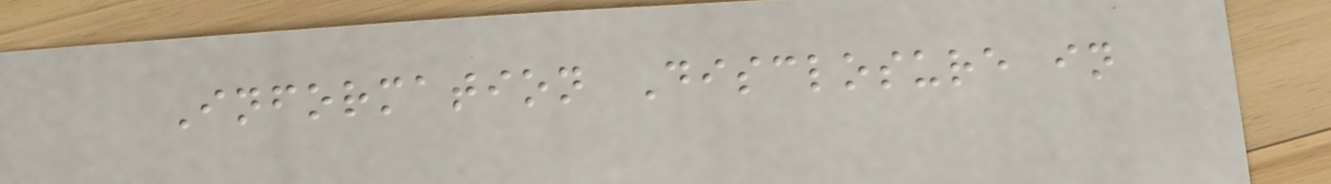Information Disclosure in
